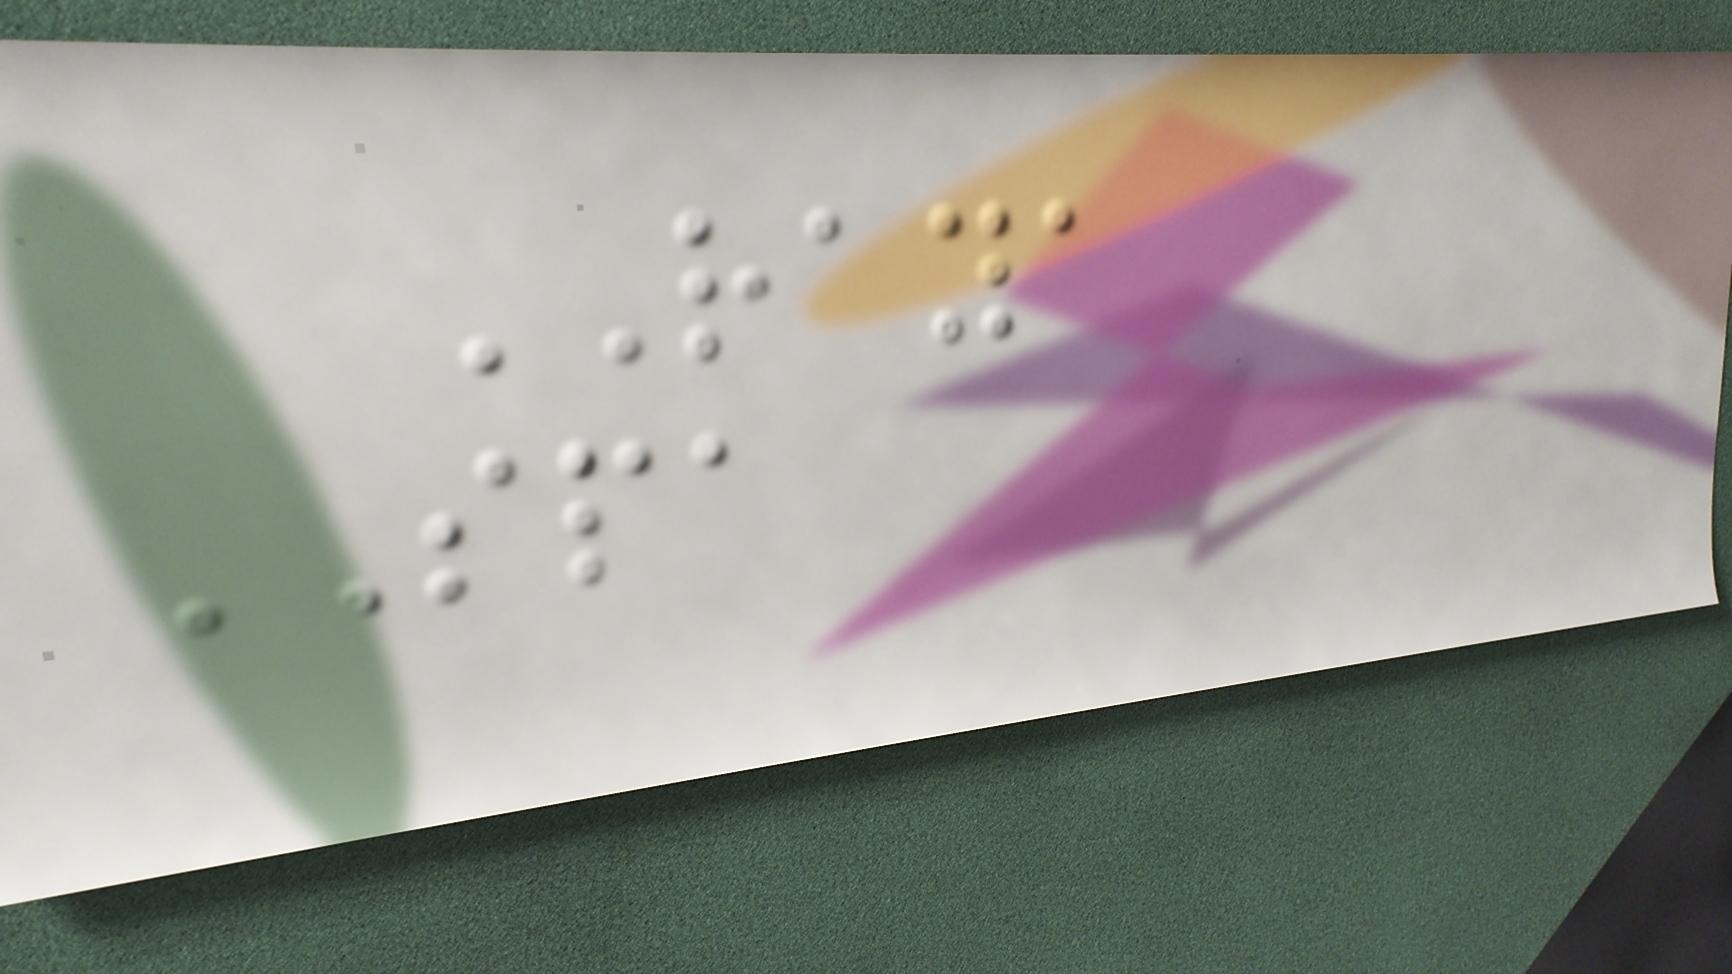RAYA
SPA
